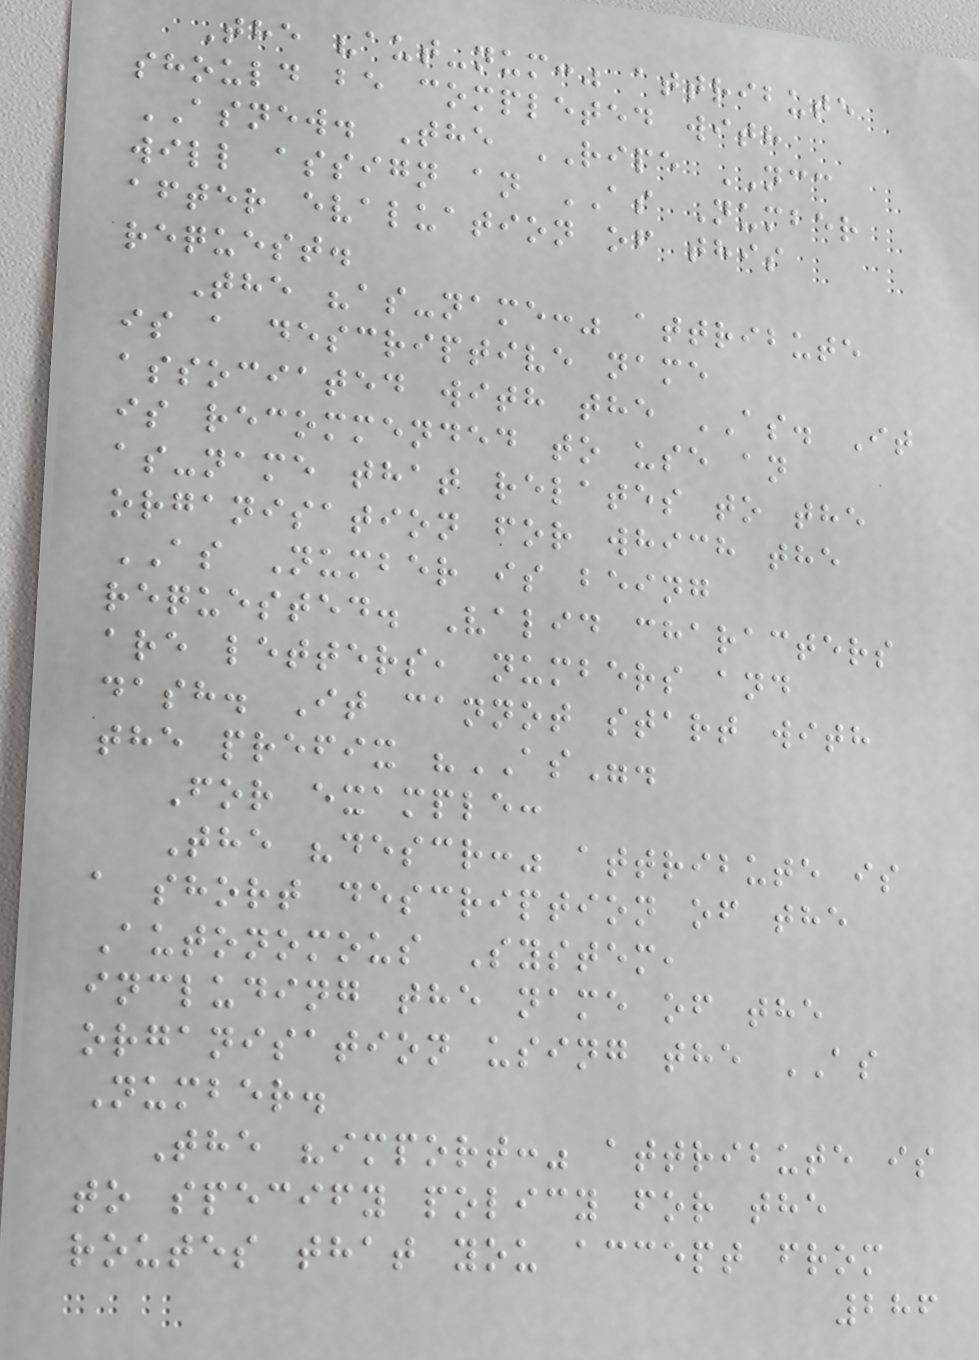The "aut-num:" attribute
should be completed with
ASNEW. The RIPE NCC
will assign an AS Number
after evaluation of this
request.
The "as-name:" attribute
is a descriptive name
associated with the AS. It
is recommended to use an
as-name that relates to the
organisation for which the
AS Number is being
requested. Valid characters
are letters, numbers and
dash. It cannot start with
the prefix "AS".
For example:
The "descr:" attribute is
a short description of the
Autonomous System,
including the name of the
organisation using the AS
Number.
The "import:" attribute is
to specify policy for the
routes that you accept from
286
